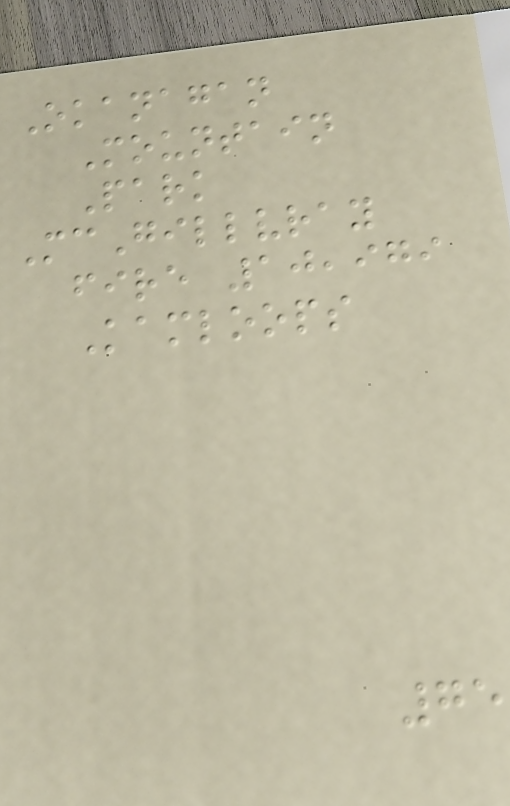Okanagan
Mountain
Park
McGillvray
fire 10,979
Kamloops
75
